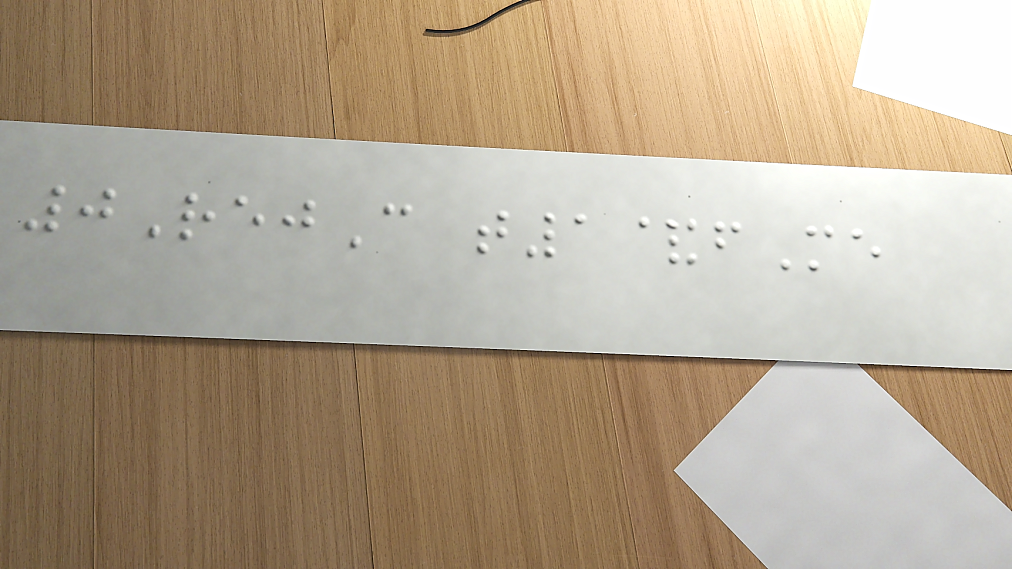0RejC t1&fMe
